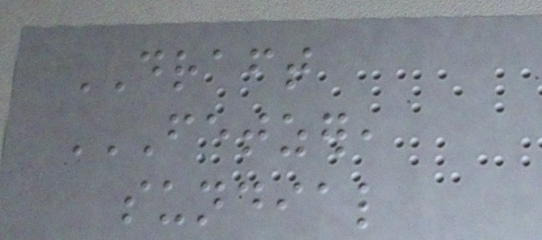DRAFT
FETZER,
SUNDIAL
